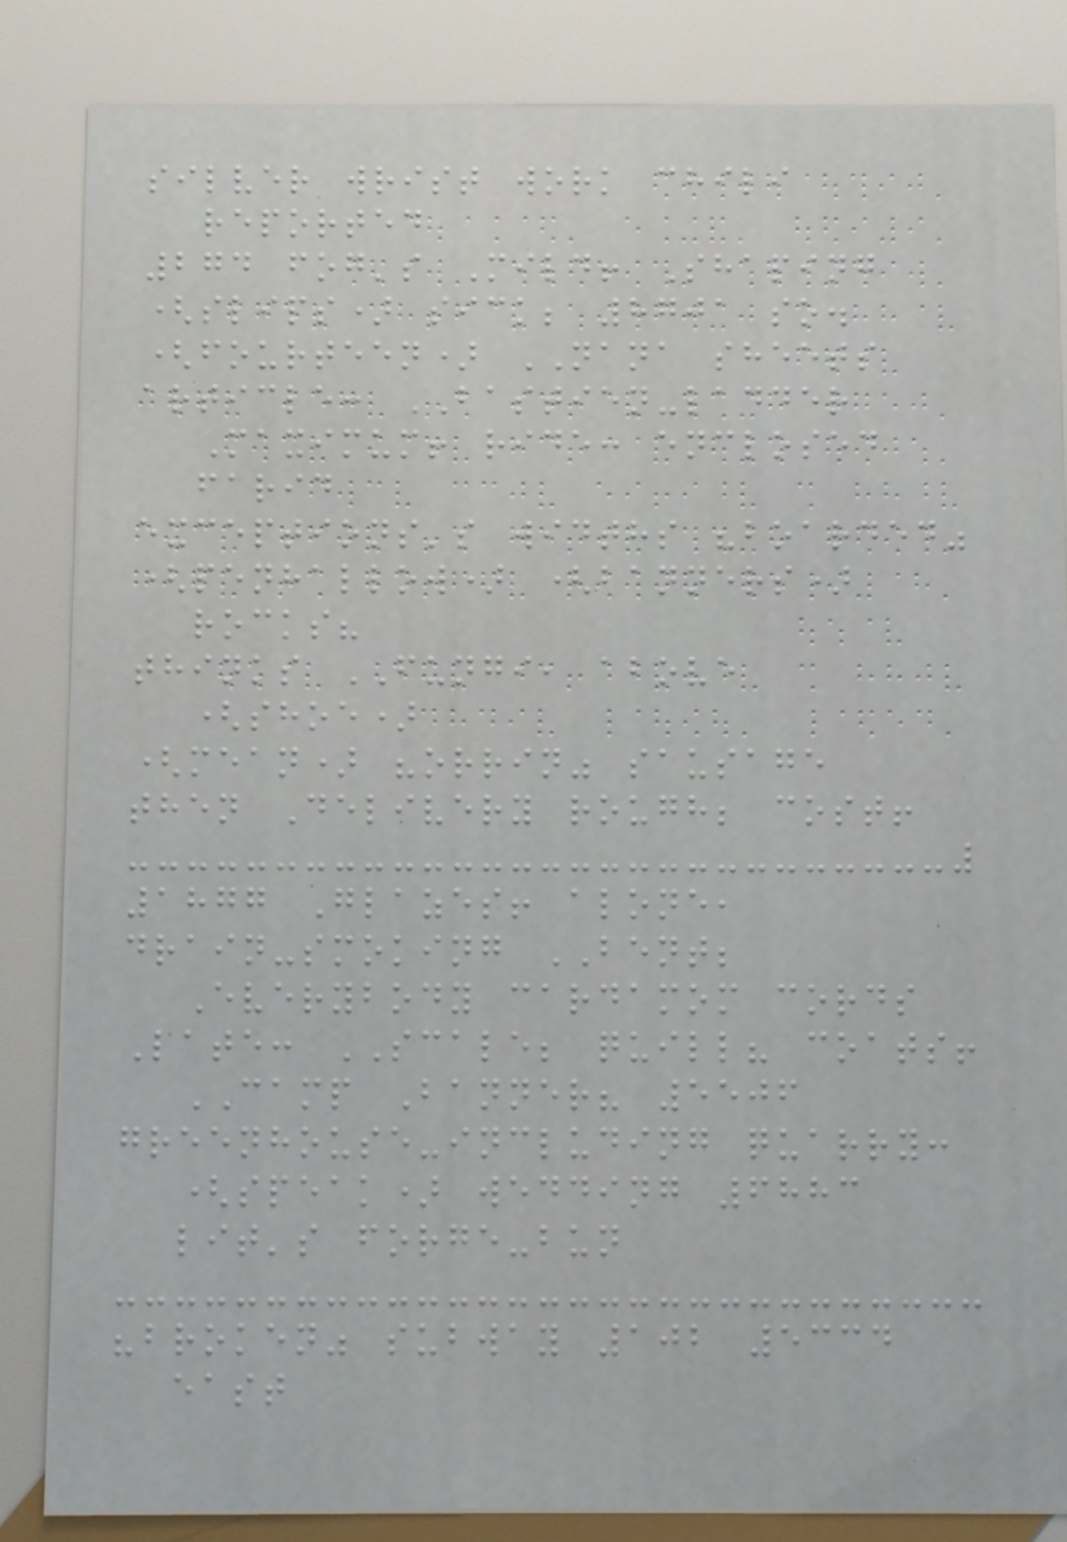silver wrist work chili
reported
274 fog's Mild! Shaping
(slips) sick; 8701 so.
(fourteen) NANA sheets
article: BASTIEN-ladder
Maximum! ride: enclosed
farid
exceptions's widths "boarded"
(penhallow) (banners)
rocks?
thinks FUNGI, above
(shoe)
(mean) "orrin" sausage
then Delivery rough; cost!
1877 Glazes! alone,
drain-smoking BENT;
Everybody cardamom cords
Late: SCALE; quill? coats!
CAMP Banner? 5506
greenhouse-including quarry:
(speak) wedding 6883
lit's forge-bun
"broken" subway 102 5334
east
